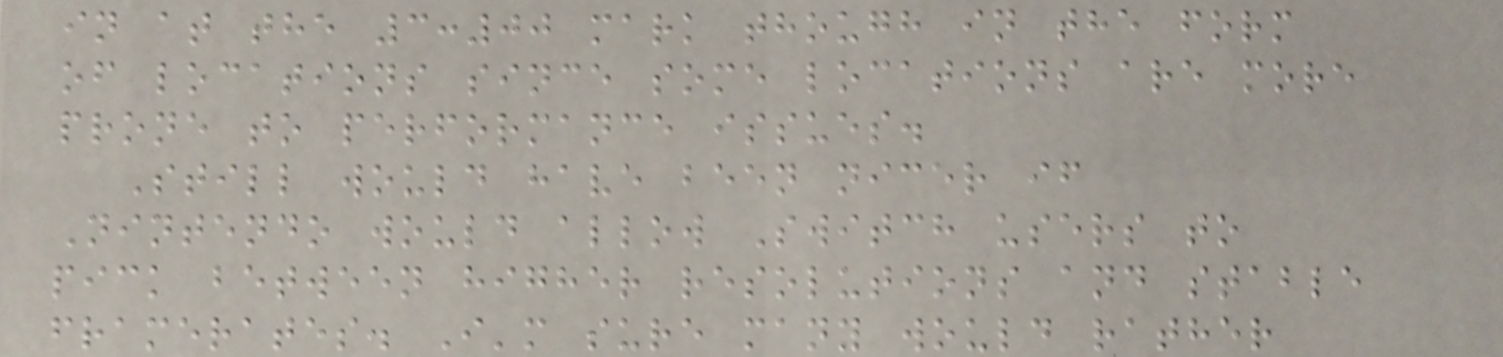in at the 3:00 mark though in the form
of locations since some locations are more
prone to performance issues.
Still would have been nicer if
Nintendo would allow Switch users to
pick between higher resolutions and stable
framerates. I'm sure many would rather
